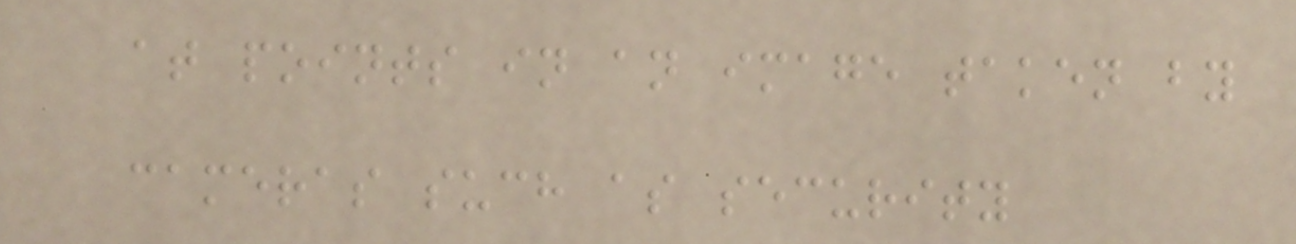at points in an image taken by
cameras such as security
